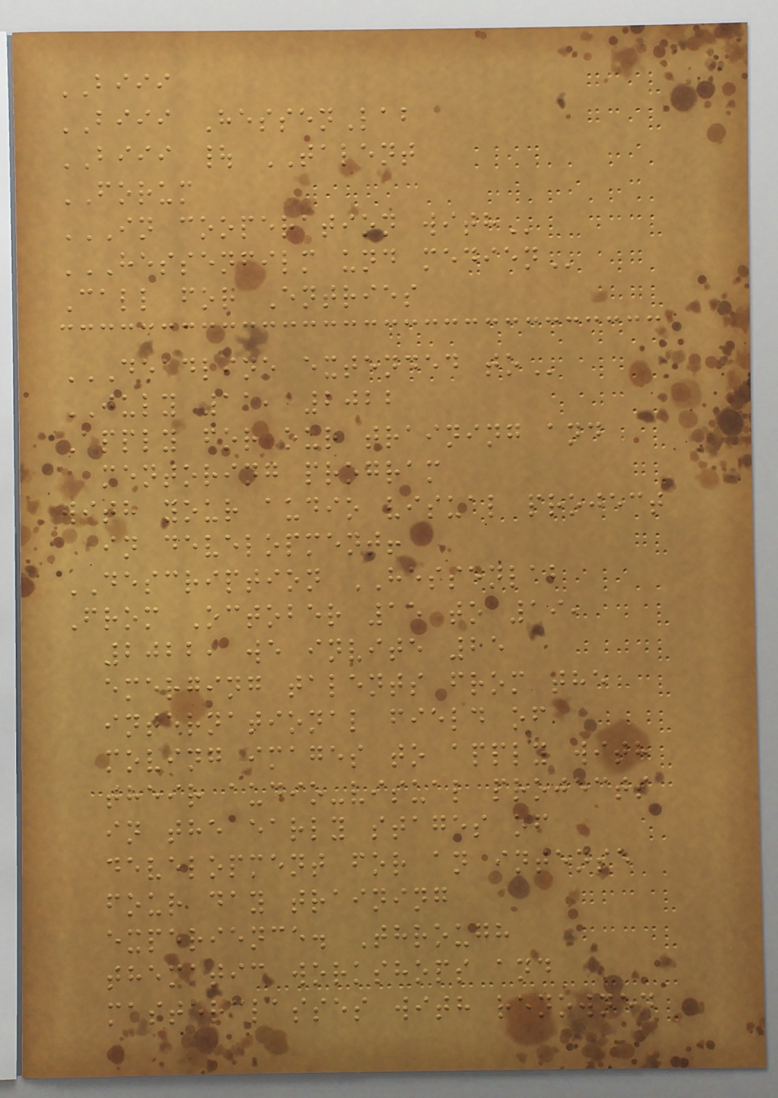BIII
BIII HessenLab
BIII | TALENT
FORUM
IN COOPERATION WITH
HESSENFILM UND MEDIEN
Call for Entries
DEADLINE EXTENDED TO
JULY 11, 2022
Apply for our training and
mentoring program
with your audio visual project
in development!
DESCRIPTION HESSENLAB
From October 15 to 19,
2022, we invite 25
emerging talents from the
international field of
moving images to apply with
their audio-visual projects
in the early stages of
development for an intense
four day training
experience. Through
thematic workshops and
masterclasses with renowned
